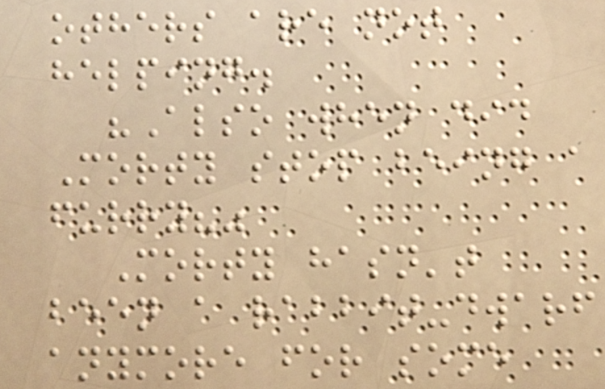others are not
helping.
"Also when did
Morty stop being a
furry?"
Morty hasn't
been a rabbit-dwarf
anymore for some
